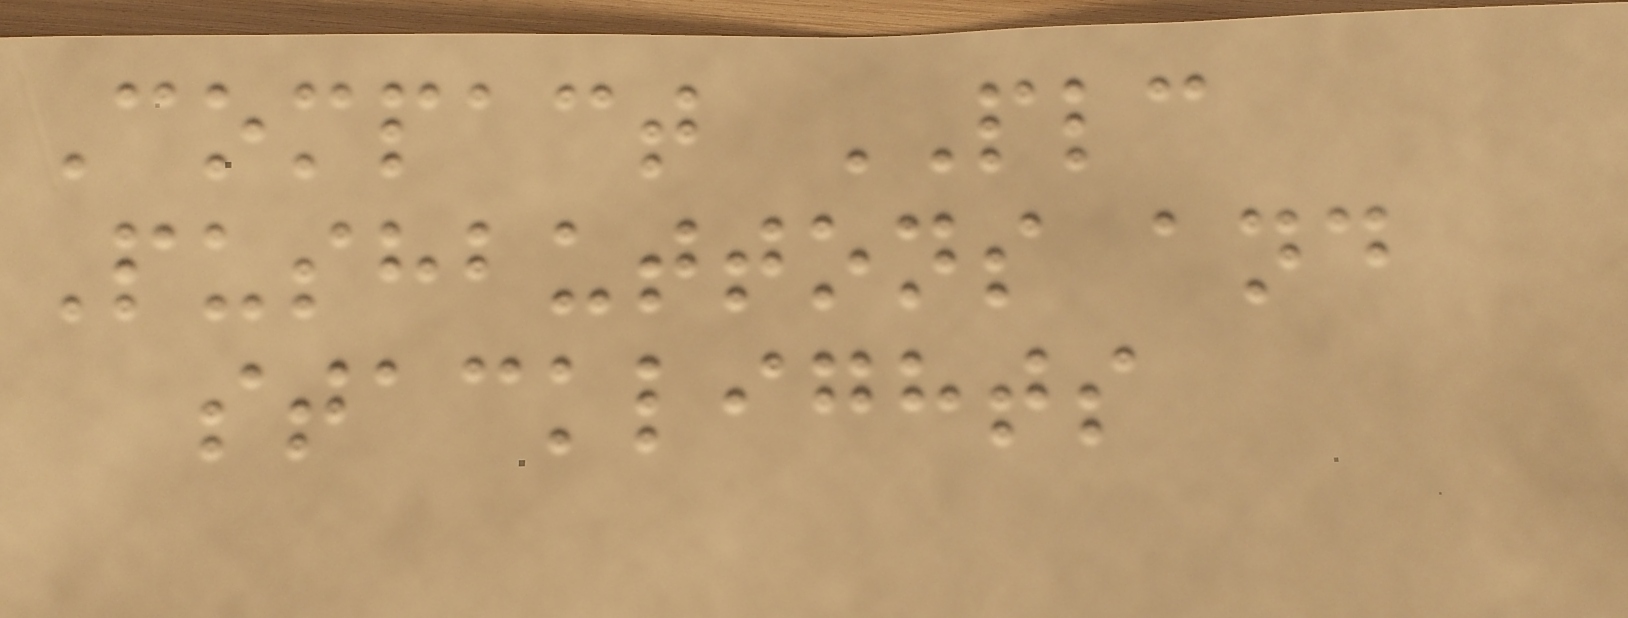Compact PLC
Pushbuttons and
stacklights
